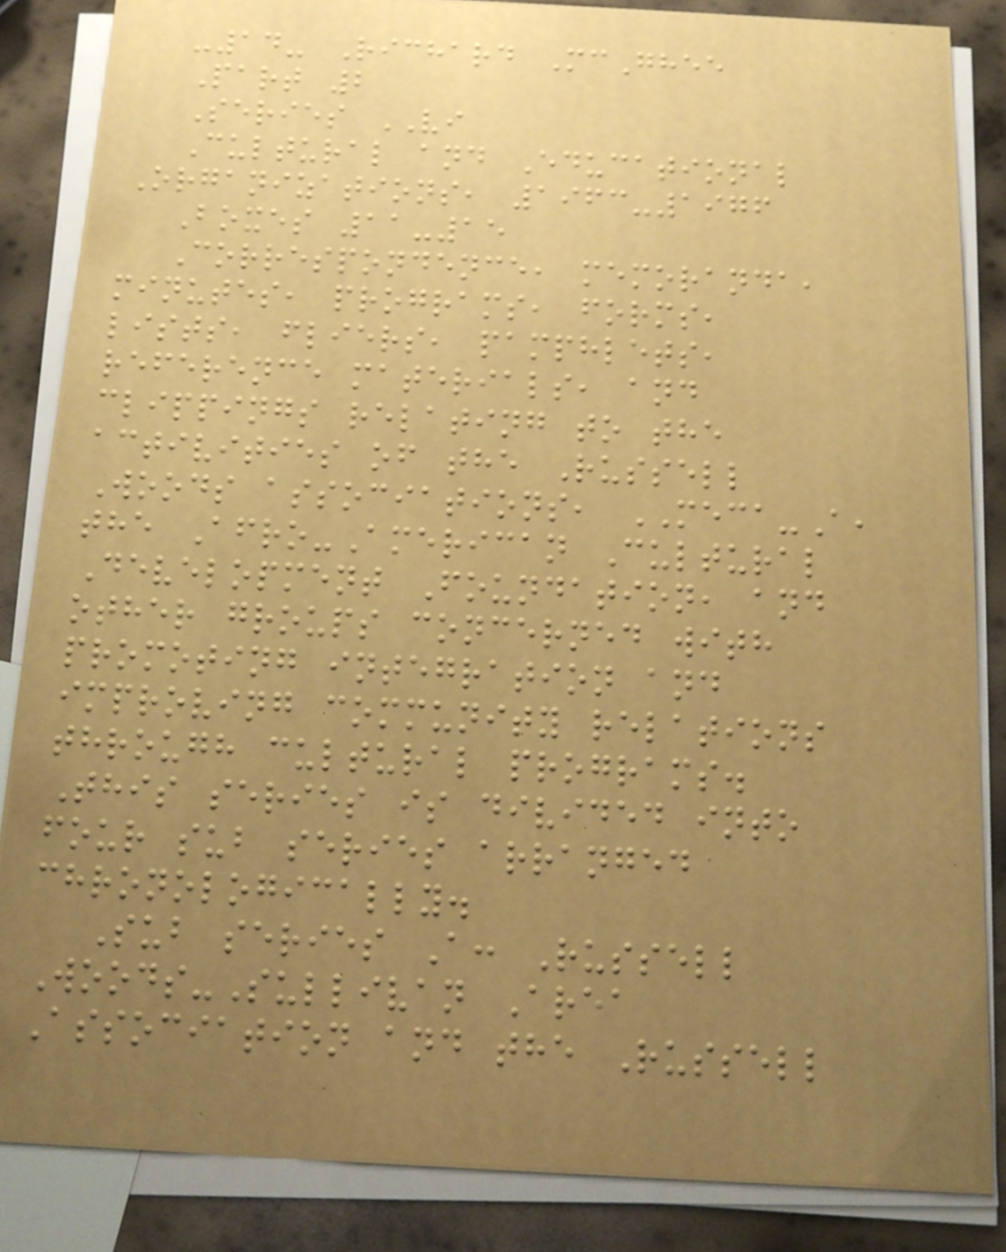-14- Richard McGhee
Part 2
Series VI
Cultural and Educational
Organizations, 1963-1976
Boxes 11-15
Correspondence, memoranda,
minutes, programs, forms,
lists, fliers, pamphlets,
reference materials, and
clippings relating to the
activities of the Russell
Woods associations, MECA-A,
the Afro-American Cultural
Development Foundation, and
other groups concerned with
promoting integration and
improving community relations
through cultural programs.
This series is divided into
four sub series arranged
chronologically.
Sub series A: Russell
Woods-Sullivan Area
Association and the Russell
